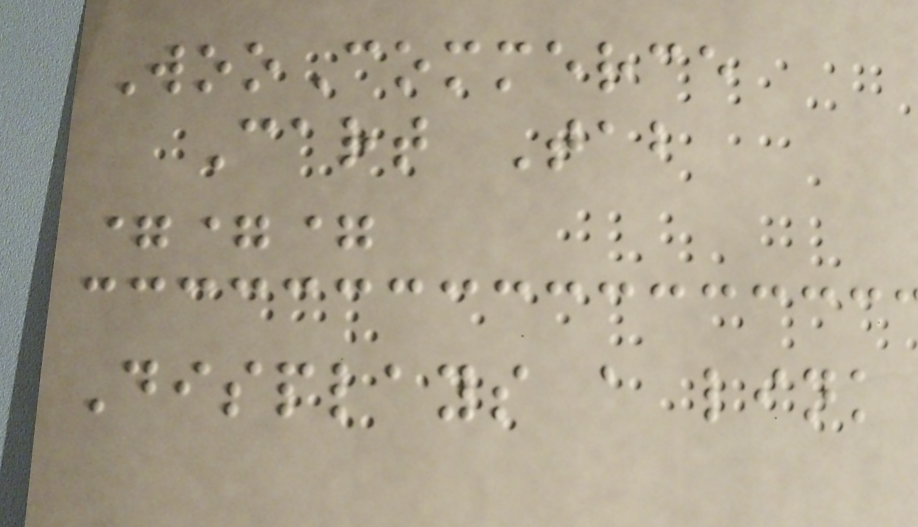WooCommerce
Cart Tab
===
Displays a link
